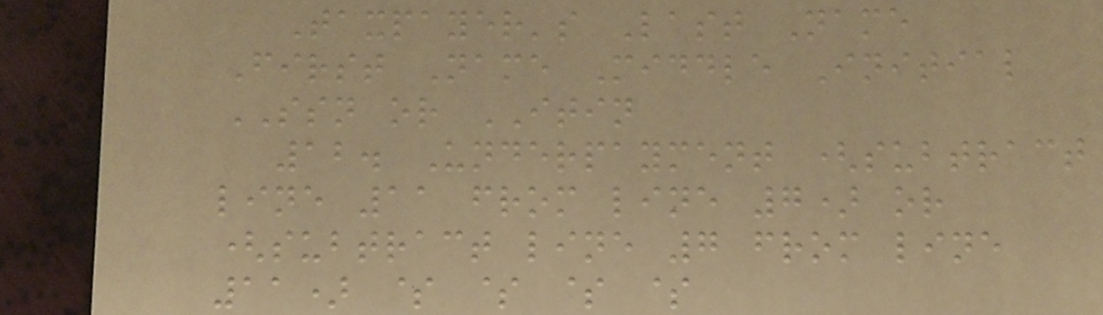Taxpayer's Last Name
First Name Middle Initial
SSN or ITIN
12. Underpayment (subtract
line 11 from line 7) or
(subtract line 7 from line
11) $ $ $ $
